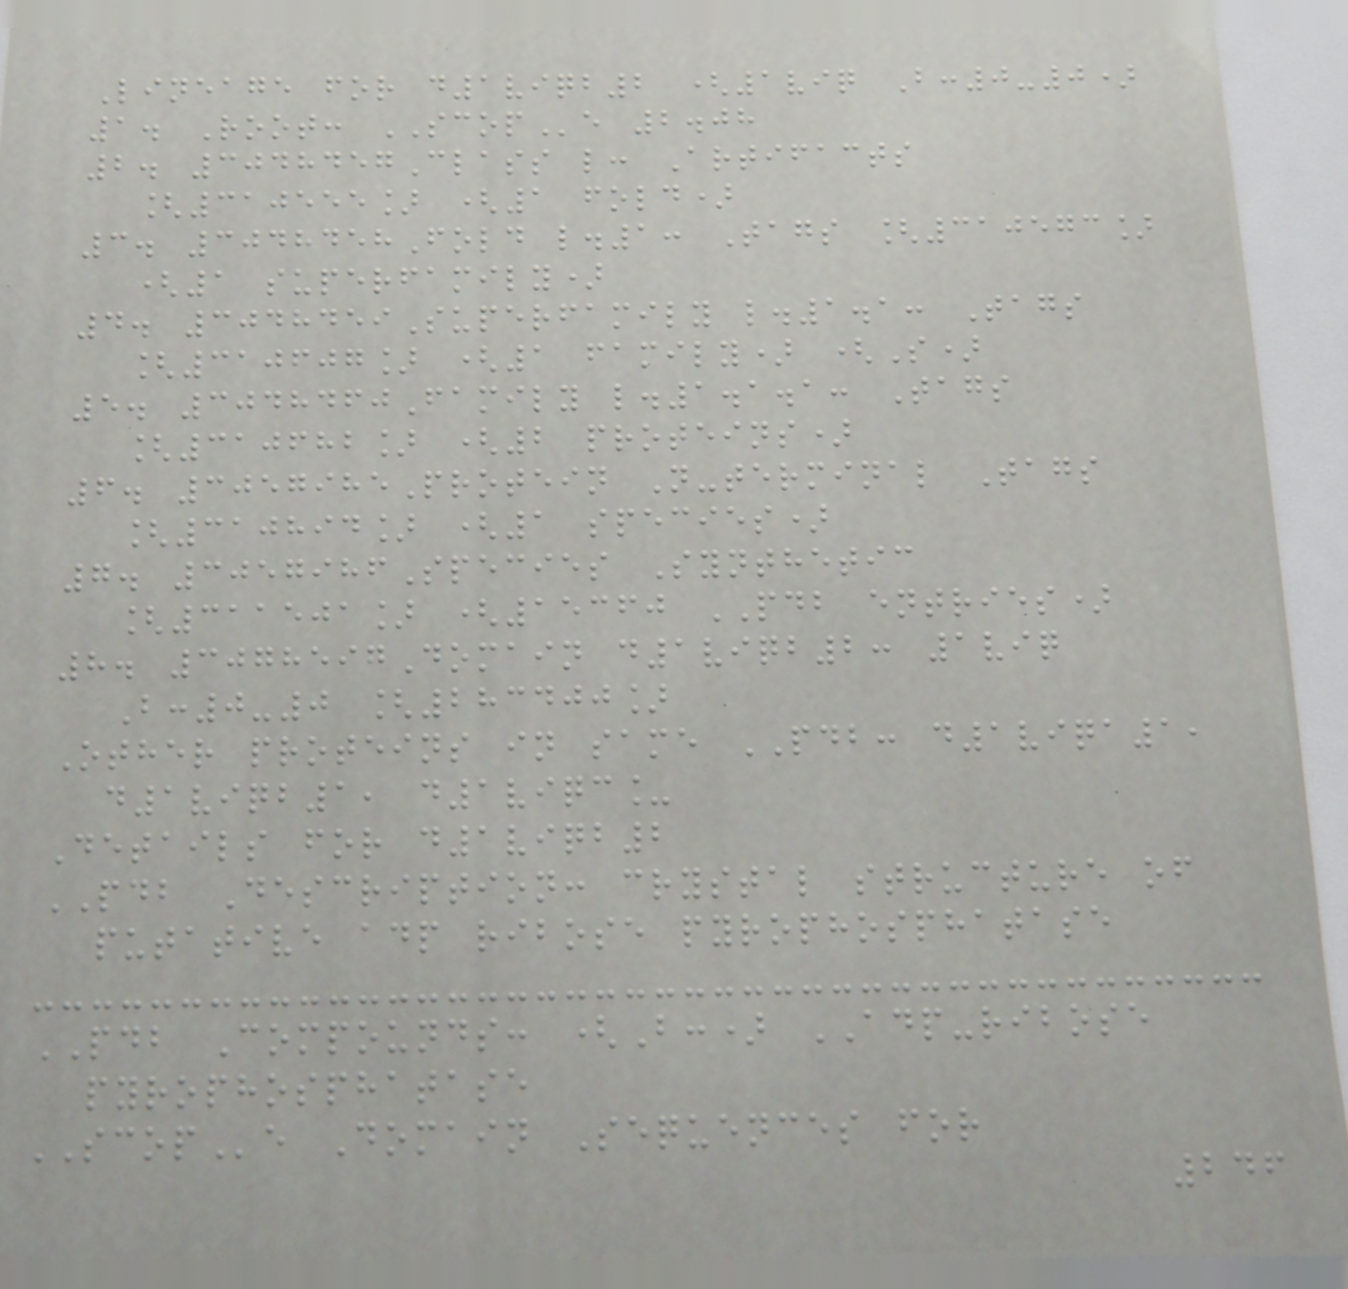Lineage for d1viqb2 (1viq B:0-0)
1. Root: SCOPe 2.08
2. 3048457Class l: Artifacts
[310555] (1 fold)
3. 3048458Fold l.1: Tags [310573]
(1 superfamily)
4. 3048459Superfamily l.1.1: Tags
[310607] (1 family) (S)
5. 3048460Family l.1.1.1: Tags
[310682] (2 proteins)
6. 3057985Protein N-terminal Tags
[310894] (1 species)
7. 3057986Species Synthetic
[311501] (15360 PDB entries)
8. 3078597Domain d1viqb2: 1viq
B:0-0 [283400]
Other proteins in same PDB: d1viqa1,
d1viqb1, d1viqc_
Details for d1viqb2
PDB Description: crystal structure of
putative adp ribose pyrophosphatase
PDB Compounds: (B:) ADP-ribose
pyrophosphatase
SCOPe Domain Sequences for
246
